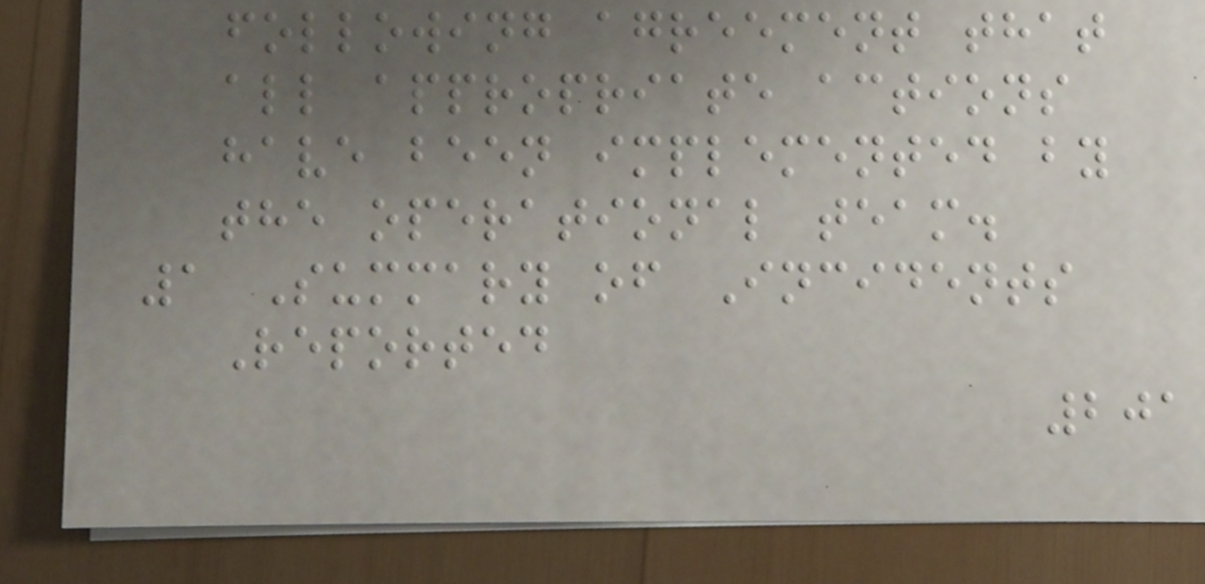following agreement that
all appropriate actions
have been implemented by
the operational team.
1 Summary of Incidents
Reported
201
